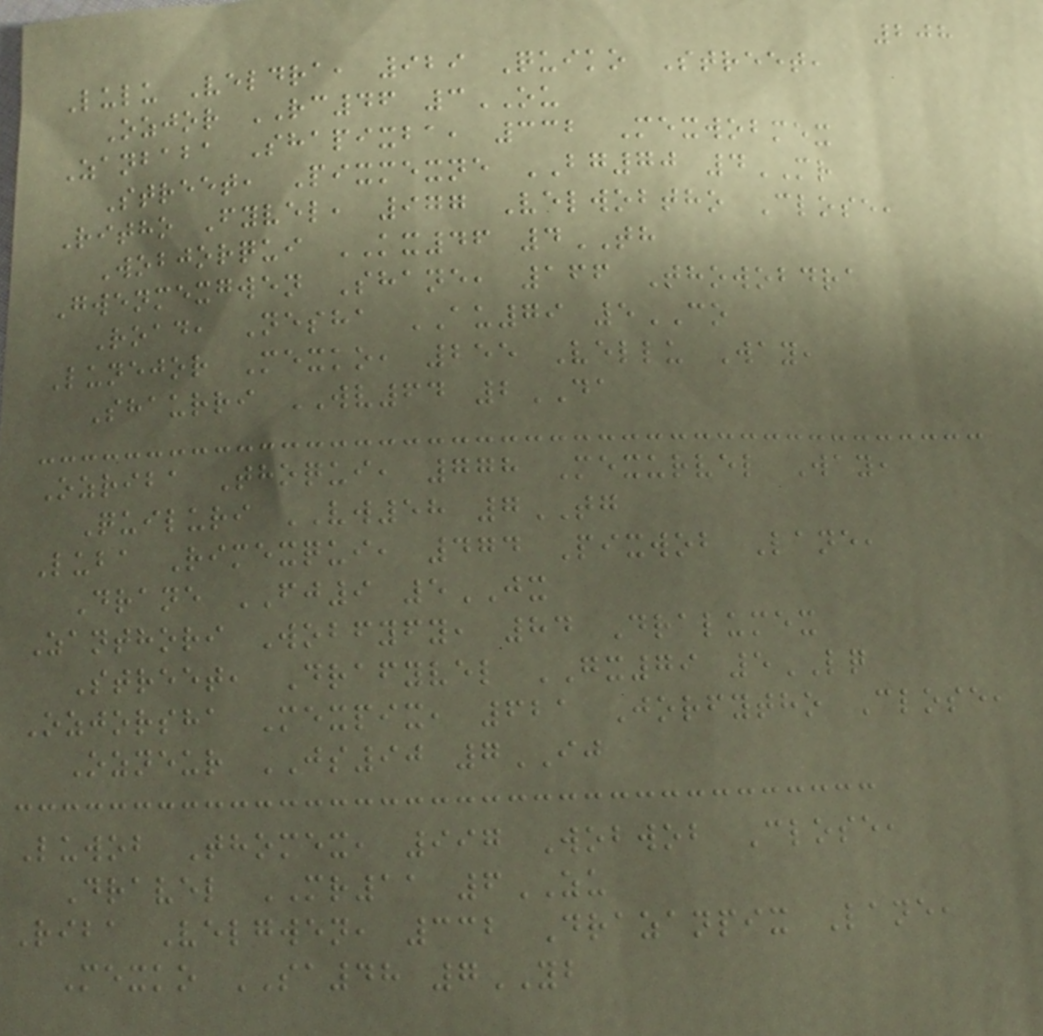208
Lulu Veldra, 929 Quiko Street,
Ozjor RC46 3OU
Zanbaba Shapixba, 332 Mexwobmex
Street, Pixmexne BG70 4MR
Ritho Fyvel, 977 Velwobtho Close,
Wobjorqui KX46 4TH
Gwenmexgwen Shane, 166 Thowobdra
Road, Nesha AU79 5CO
Lunejor Mexko, 255 Vellu Way,
Shaurri WV64 2DA
Ozriba Thoqui, 778 Mexurvel Way,
Quiluri VW58 7TG
Luba Rimexqui, 474 Pixwob Lane,
Drane FJ9 5JX
Zanthori Wobfyfy, 84 Dralumex
Street, Drafyvel GX79 5LQ
Ozjorsha Mexpix, 621 Jorfytho Close,
Ozneur JS90 7IJ
Luwob Thomex, 997 Wobwob Close,
Dravel MR11 6ZU
Riba Velgwen, 332 Drazanpix Lane,
Mexko SA48 7YB
